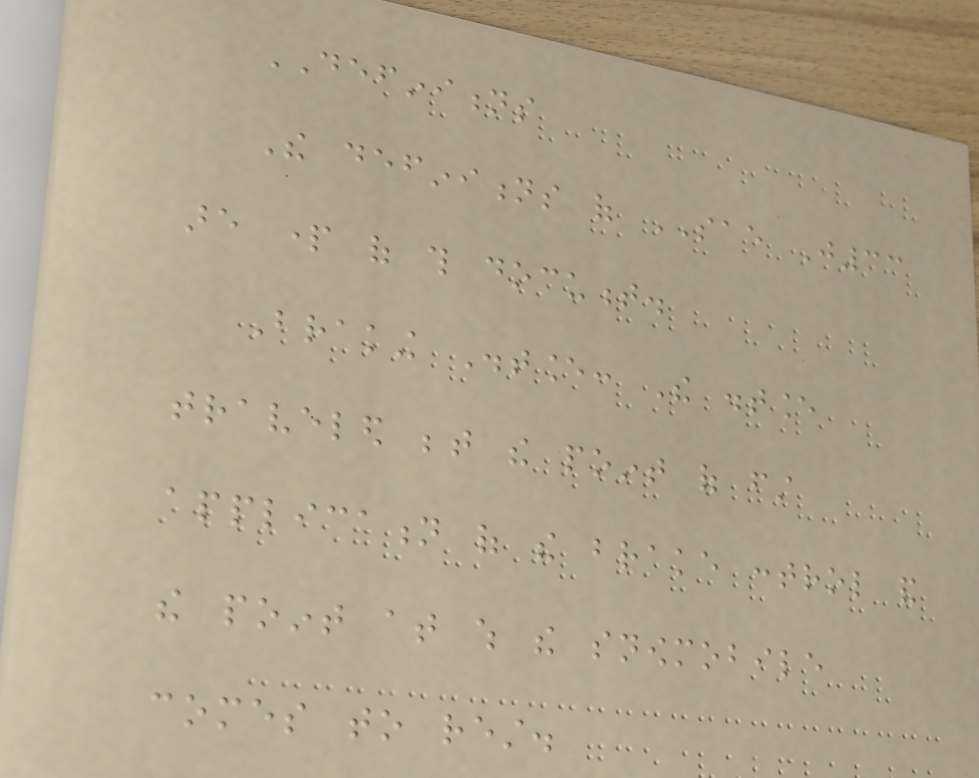DEFINITIONS
The definitions of SAE J33
are part of this document.
Braking Distance: The distance
traveled between the point of first
application of the brake control and
the point at which the snowmobile
comes to rest.
